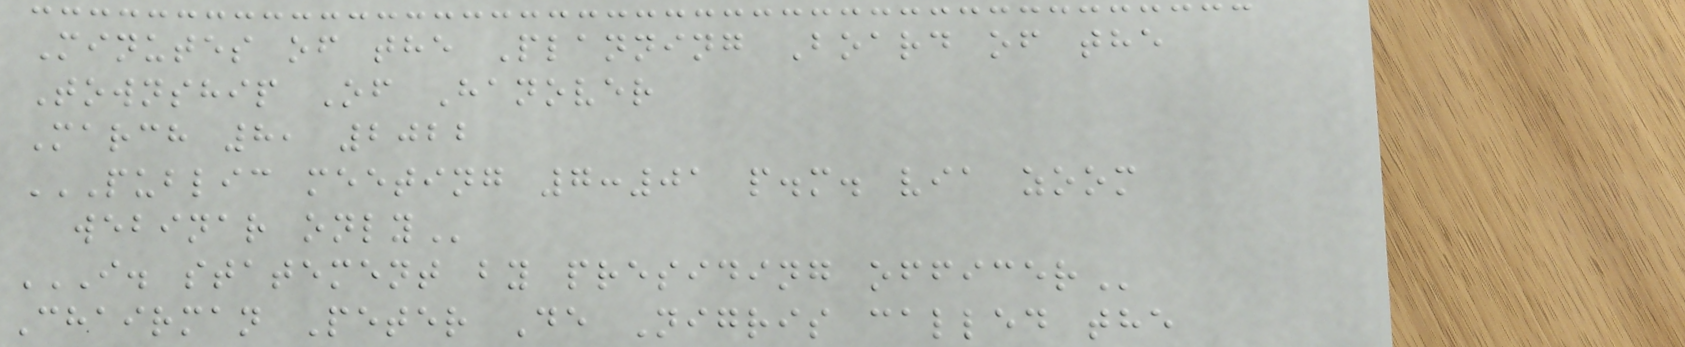Minutes of the Planning Board of the
Township Of Hanover
March 8, 2022
PUBLIC MEETING 7:01 P.M. VIA ZOOM
WEBINAR ONLY
I. STATEMENT BY PRESIDING OFFICER
Chairman Peter De Nigris called the
